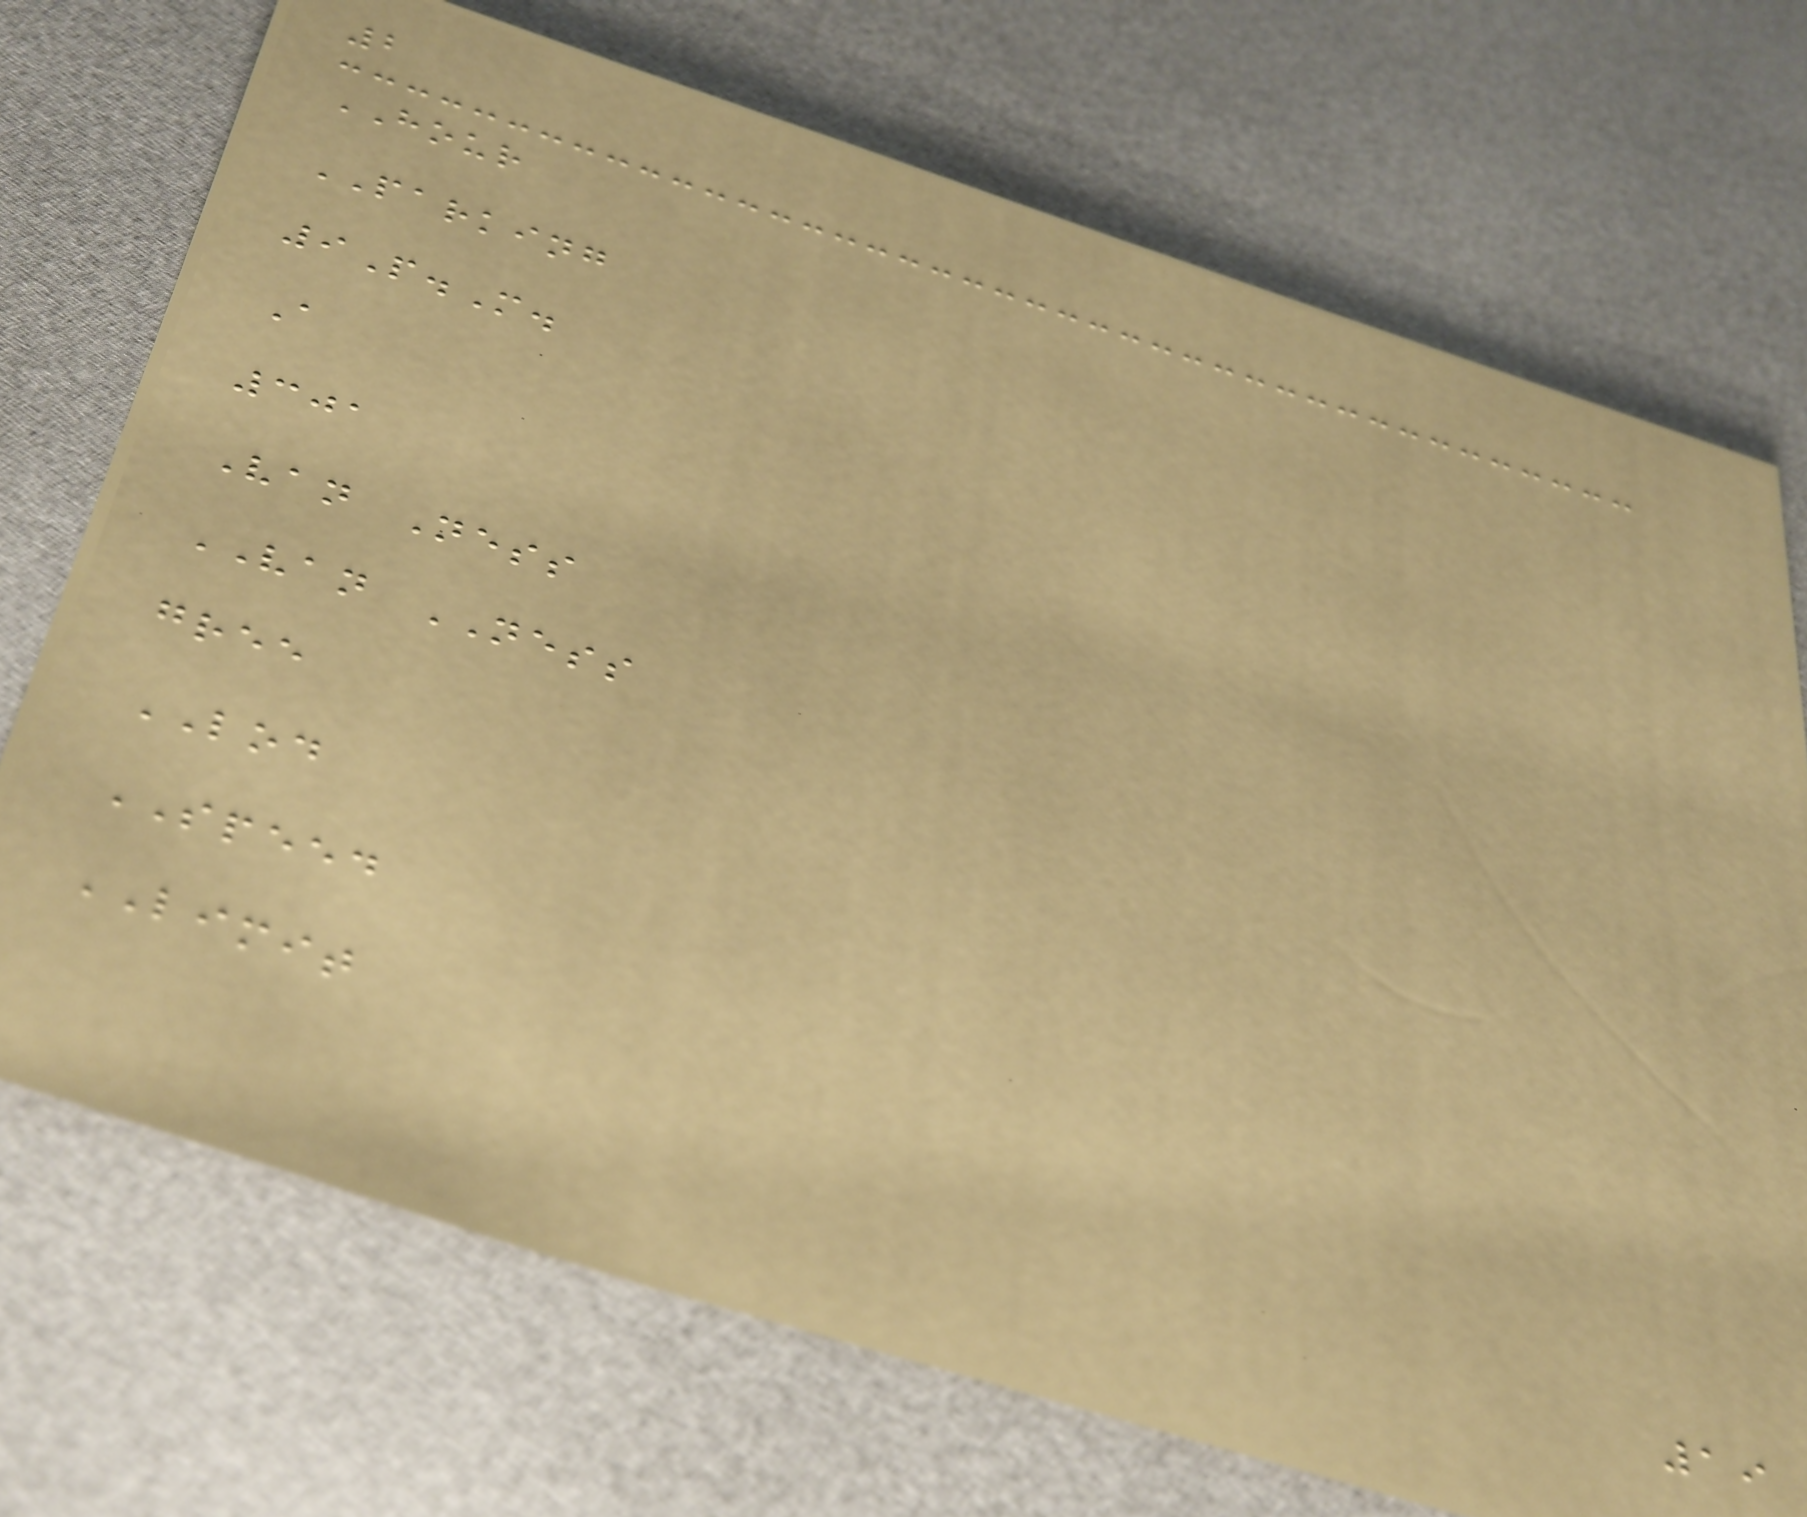2
HOUR
PARKING
9P.M.
A
301
Van Ness
VAN NESS
gree
LOD
SPEED
LIMIT
19
